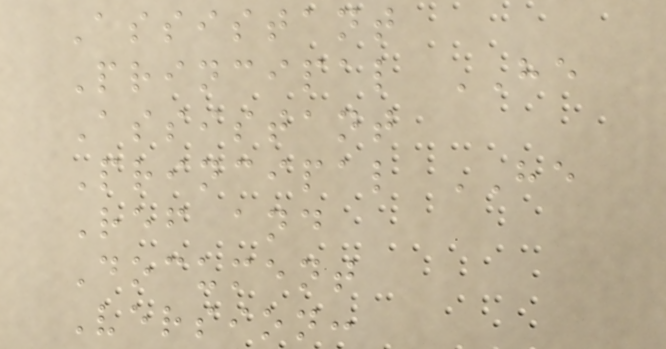Assistant
Principal HE
Assistant
Principal HE
Ref and
Document
Version:
